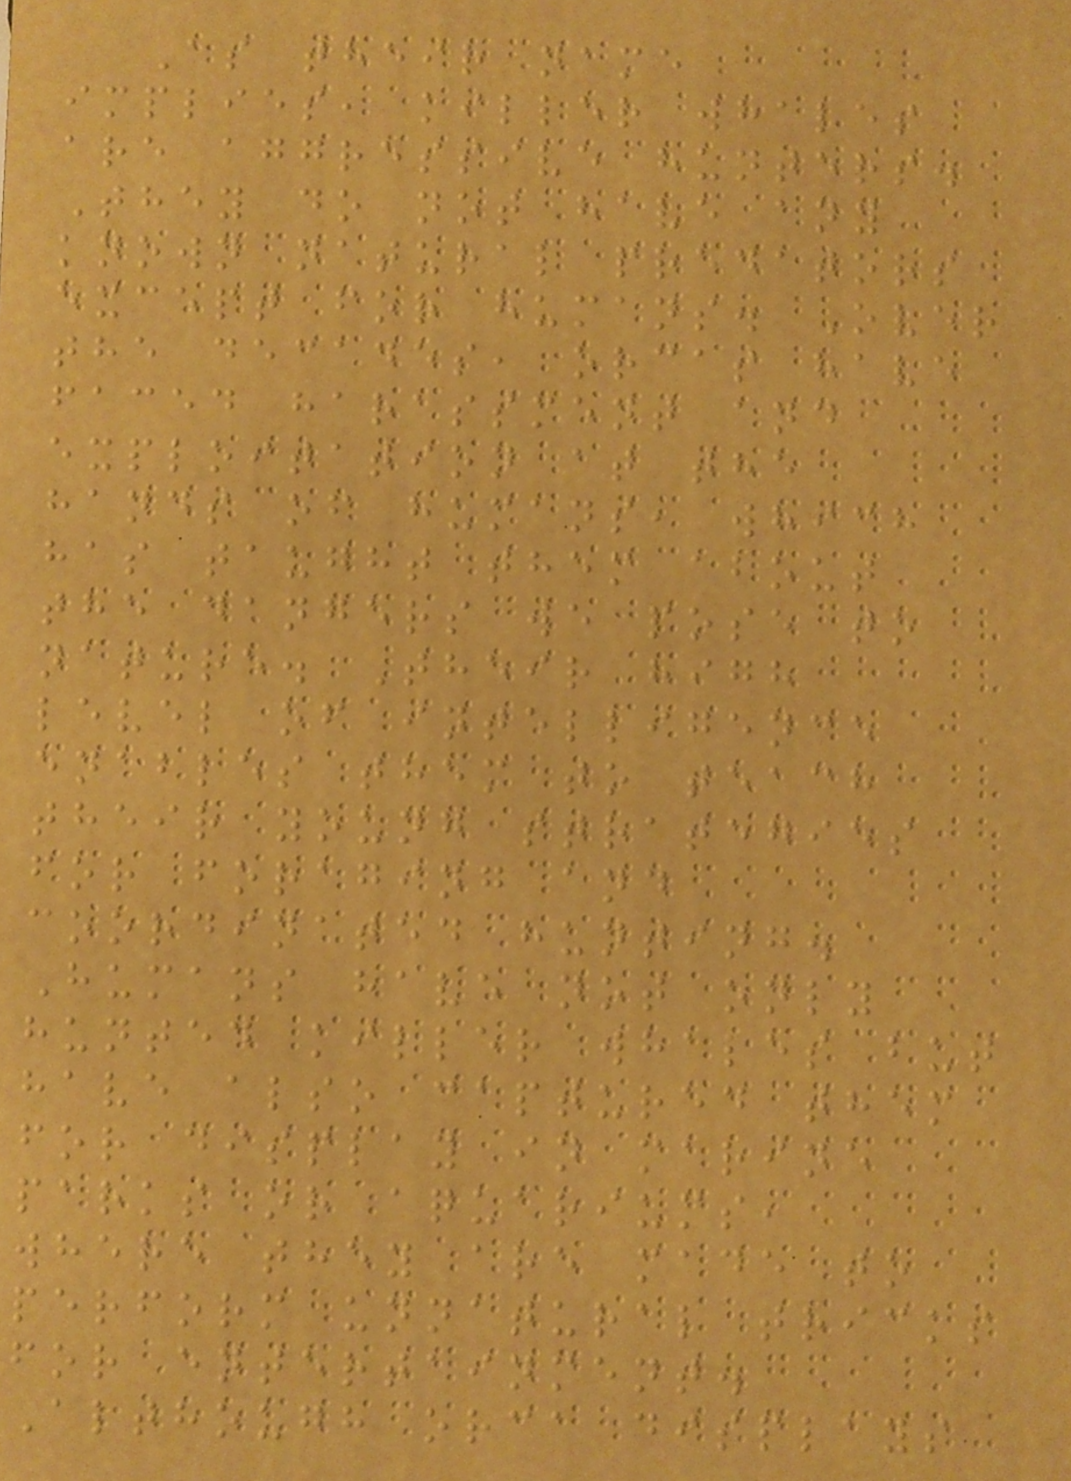As their name
implies, killer whales
are aggressive hunters.
They do not have any
known natural predators
except for humans. Over
the decades, orcas have
faced harassment and
exploitation at the
hands of humans, which
has taught them about
the dangers we pose to
nature. Their high
level of intelligence
enables them to teach
their young strategies
for foraging and
coordinated hunting.
Humans have not only
hunted killer whales but
have also captured them
for display in marine
parks or aquariums,
where they are made to
perform unnatural tricks
for entertainment.
Although orca displays
